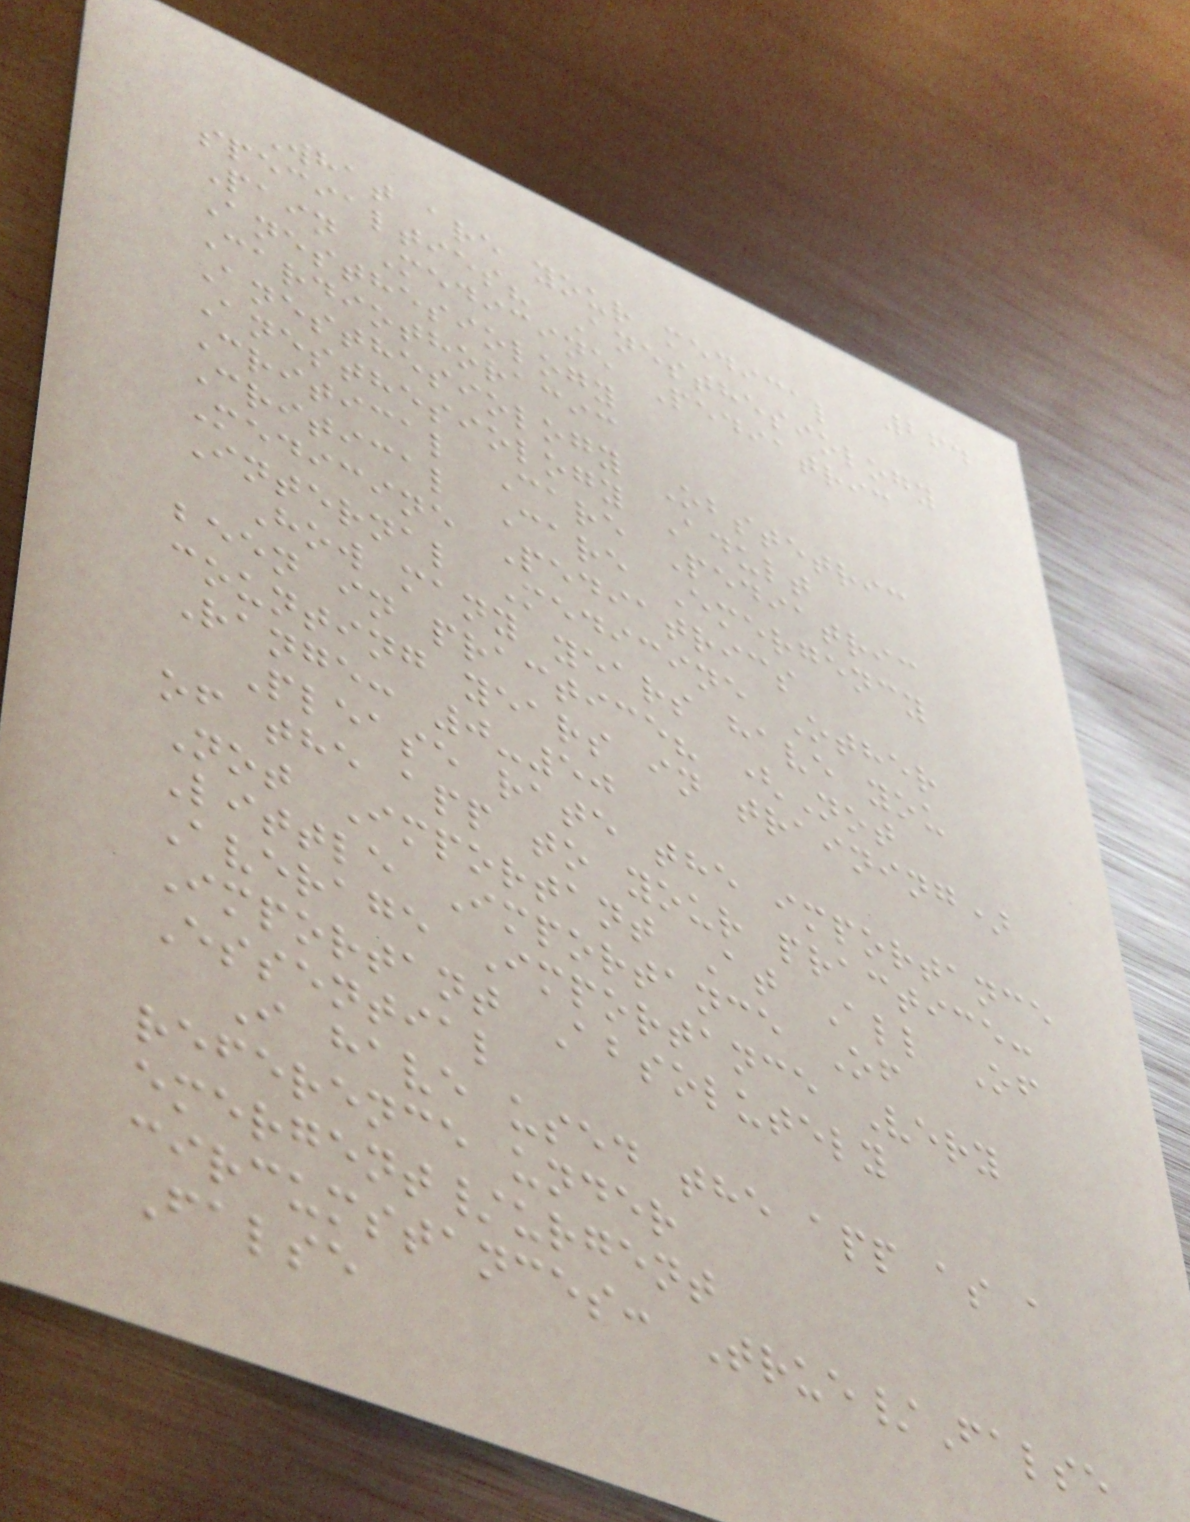264
What are your medical
specialties? Anesthesiology
Pain Medicine Pediatric
Anesthesiology
Cardiothoracic
Anesthesiology Obstetric
Anesthesiology Adult
Critical Care Pediatric
Critical Care Emergency
Medicine Pediatrics
Internal Medicine Other
How many years have you
been in practice? (Not
counting years in training)
Range: 0-50
Please rate the importance
of the app to your practice:
Not Important At All Of
Little Importance Of
Average Importance Very
Important Absolutely
Essential
I have used the app as a
reference under
emergent/urgent
circumstances: True/False
False
